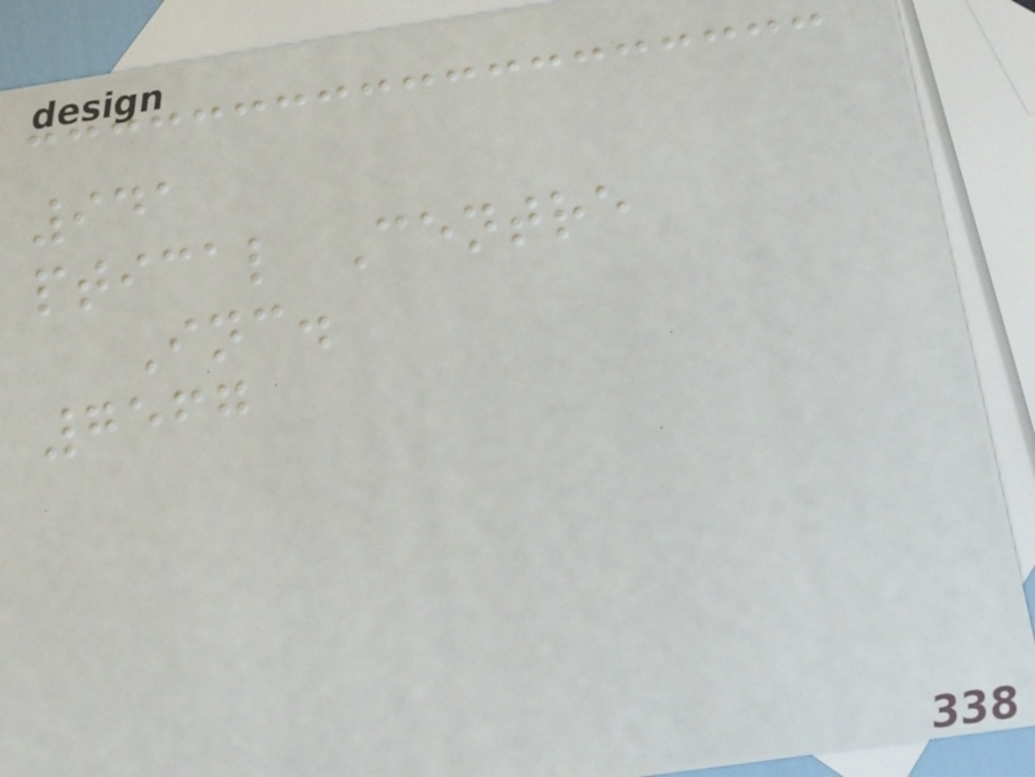941
ptical Centre
Inc.
7567
